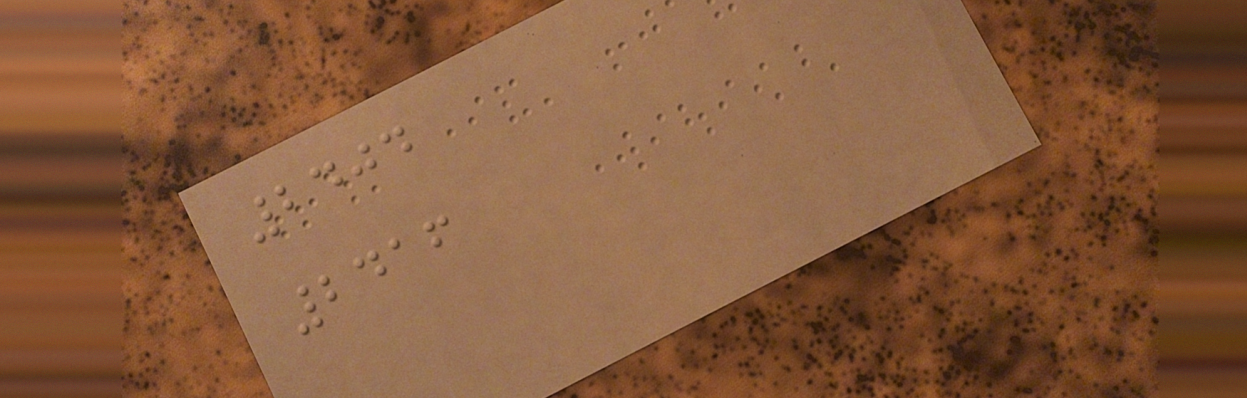2404
2416
